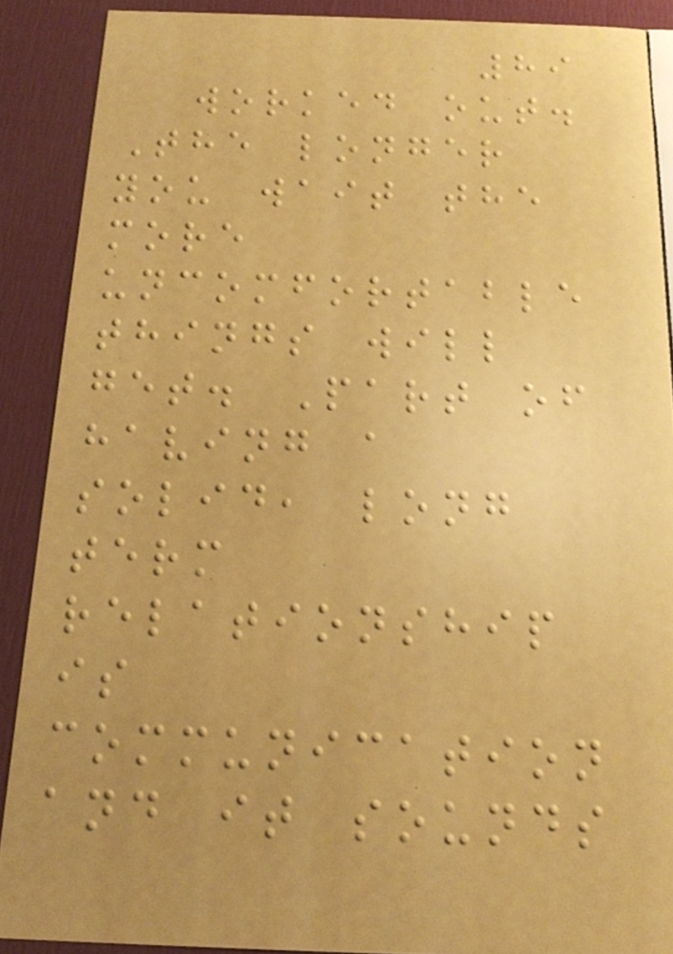89
worked out.
The longer
you wait the
more
uncomfortable
things will
get. Part of
having a
solid, long
term
relationship
is
communication
and it sounds
